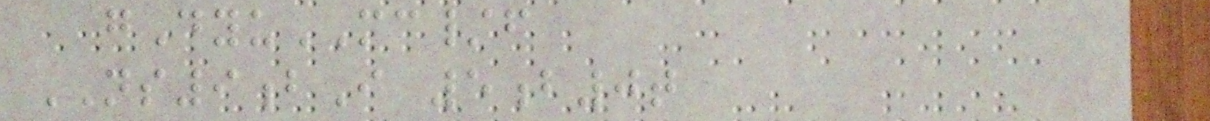gDyuMC/f
NS9bI 5b0t
